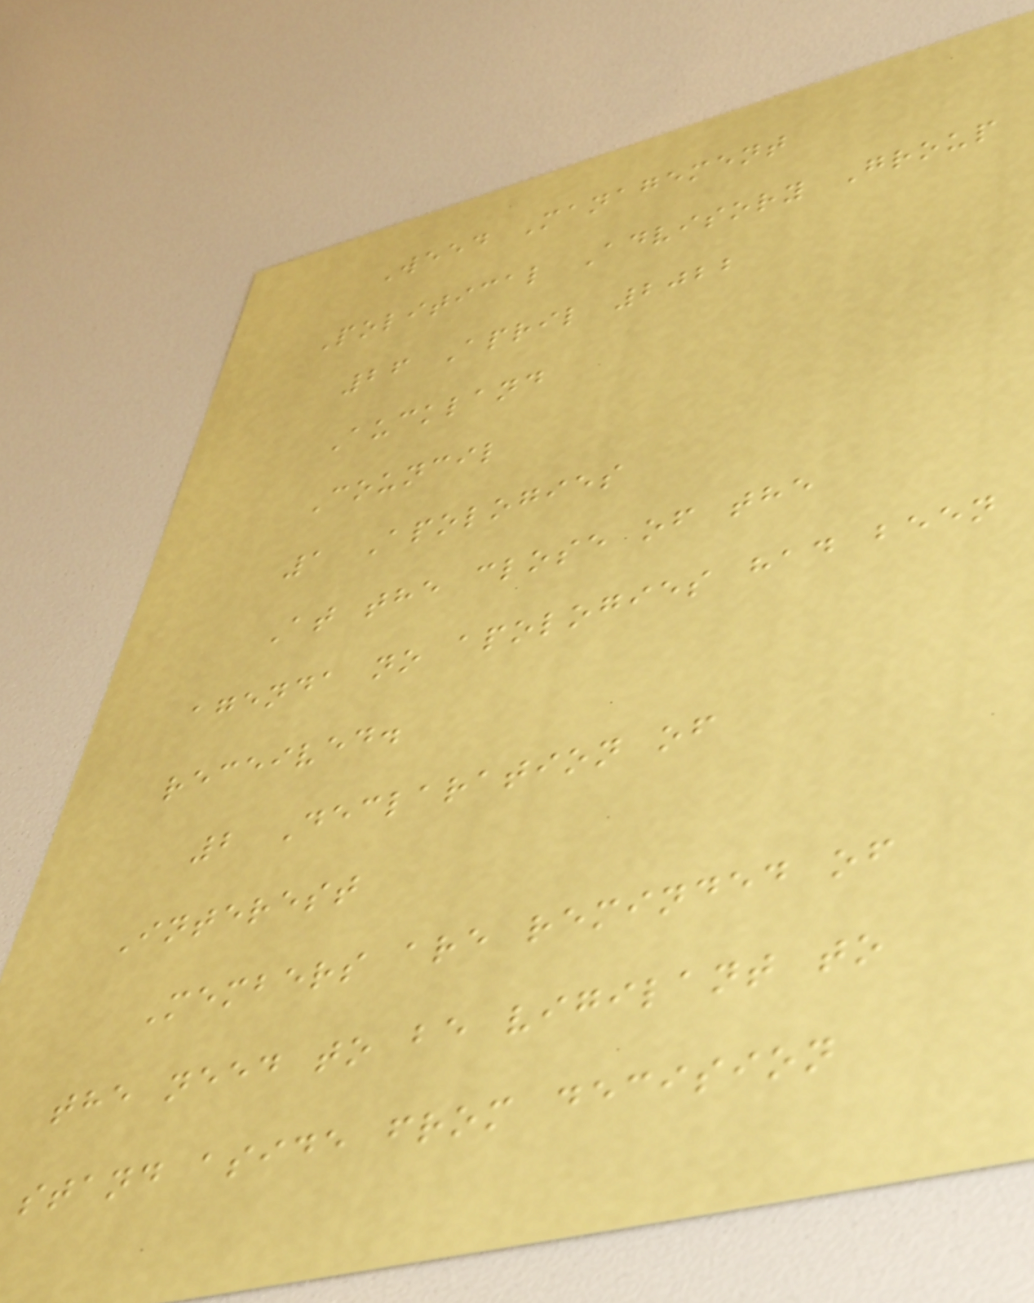Weed Management
Political Advisory Group
26 April 2022
Auckland
Council
1 Apologies
At the close of the
agenda no apologies had been
received.
2 Declaration of
Interest
Members are reminded of
the need to be vigilant to
stand aside from decision
